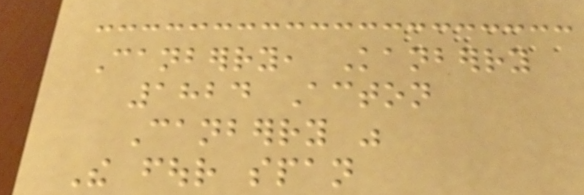Canberry, Kanberry
1824 Acton
Canberry was
The four span
